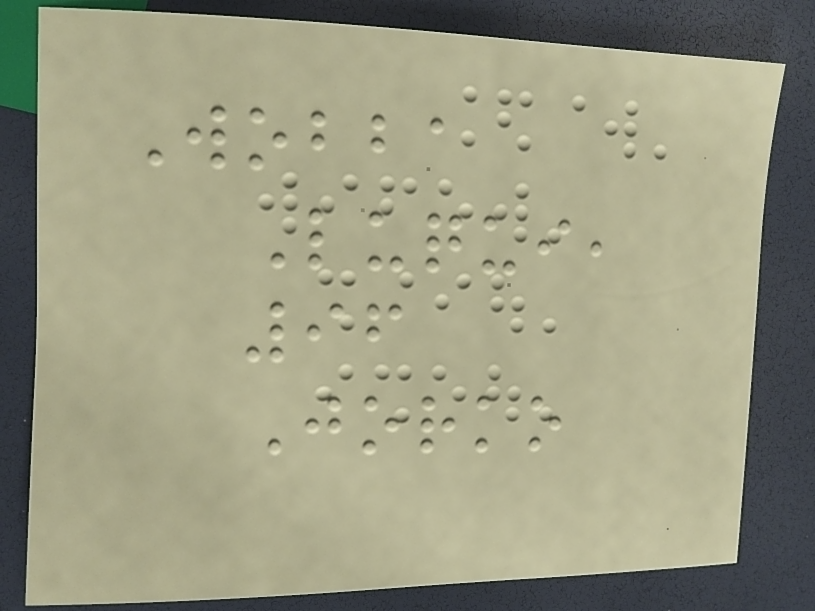Wobba
Luqui,
96
Jorko
